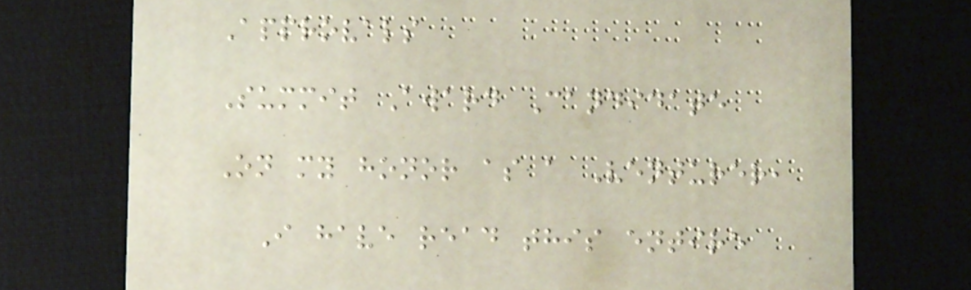Approvals
Summit Award Candidate
On my honor as a Venturer,
I have read this entire
